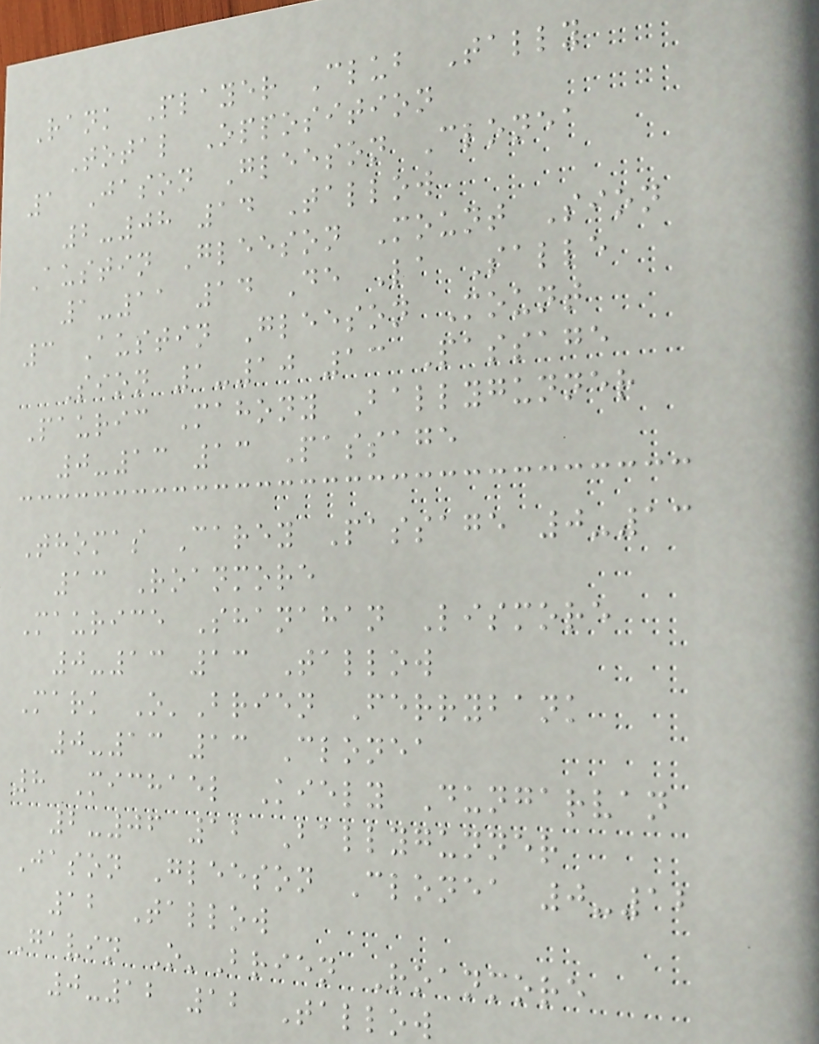Rank Player Club Tally
Total Opposition
1 Jason Gleeson Clonea
2-08 14 Tallow
Austin Gleeson Mount Sion
1-11 14 De La Salle
3 Austin Gleeson Mount
Sion 1-10 13 Passage
Pauric Mahony Ballygunner
0-13 13 Passage
Thomas Carey Passage 0-13
13 Roanmore
Maurice Shanahan Lismore
0-13 13 Tallow
Mark O'Brien Ferrybank
0-13 13 Clonea
8 Michael Kiely Dungarvan
2-06 12 Ballygunner
Jason Gleeson Clonea 0-12
12 Tallow
Gavin O'Brien Roanmore
0-12 12 Tallow
